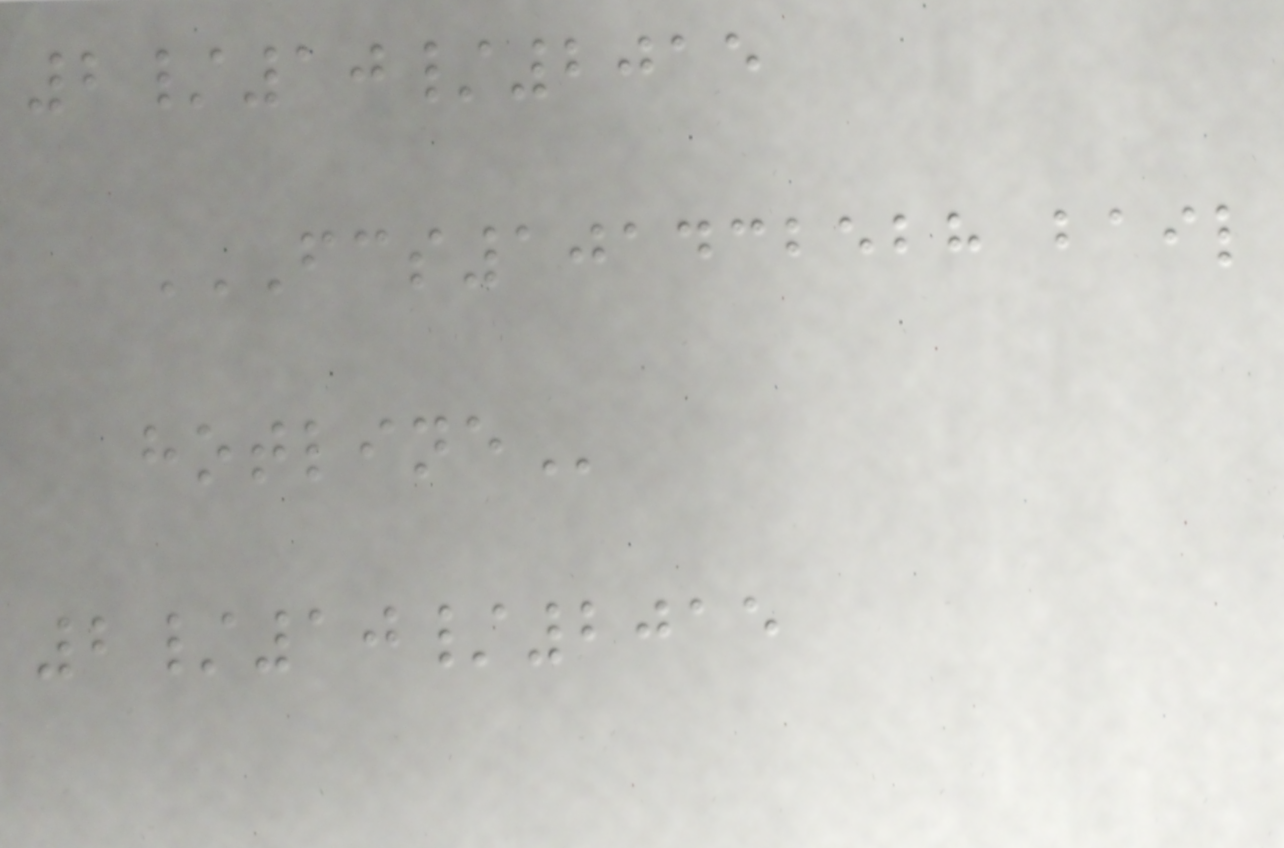2/10/2015
FCS101432528 BAIL
HOTLINE
2/10/2015
